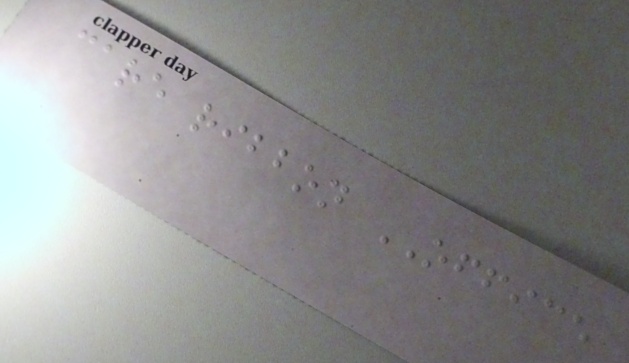care ribbon OFFICE
